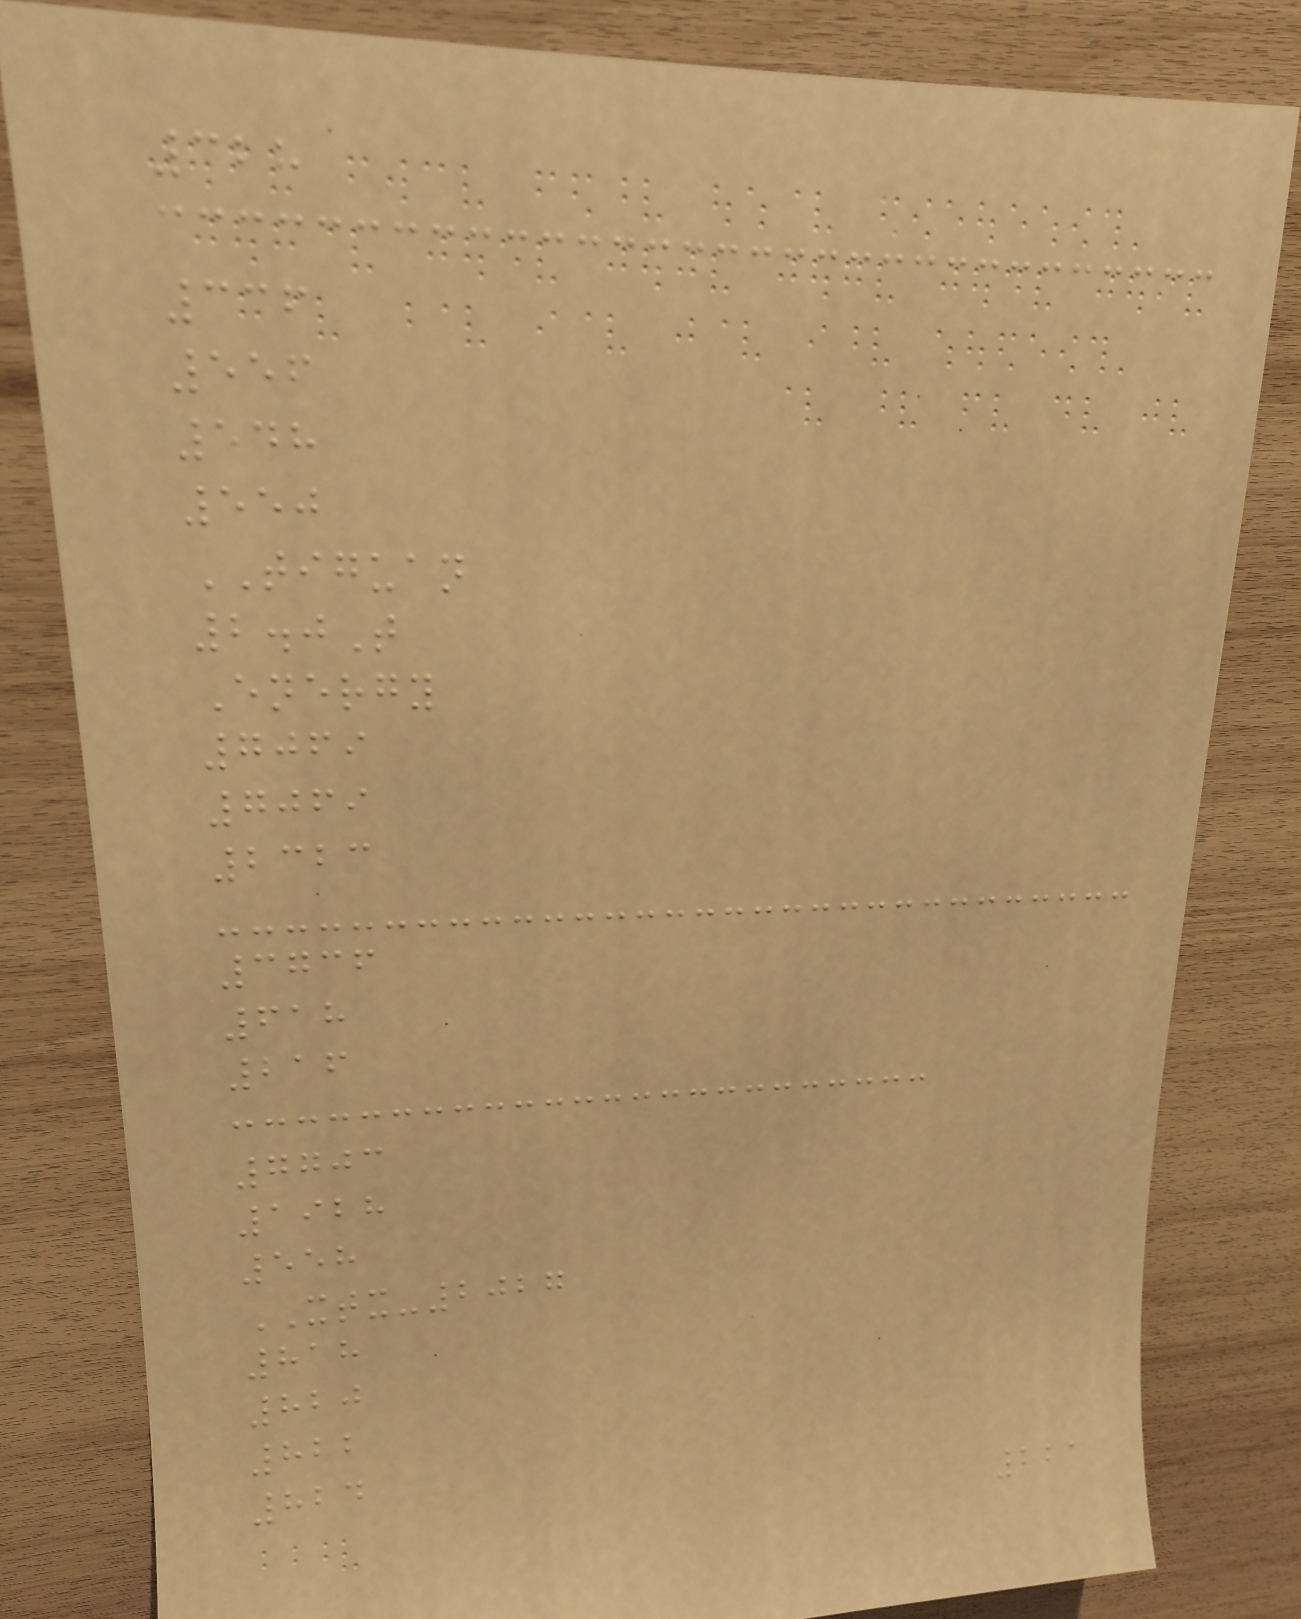328
336
556
548
550
TIGUAN
2.0T
Energy
7069
7069
2323
3736
618
216
7703
1928
558
XTX-2027
818
820
822
824
221
